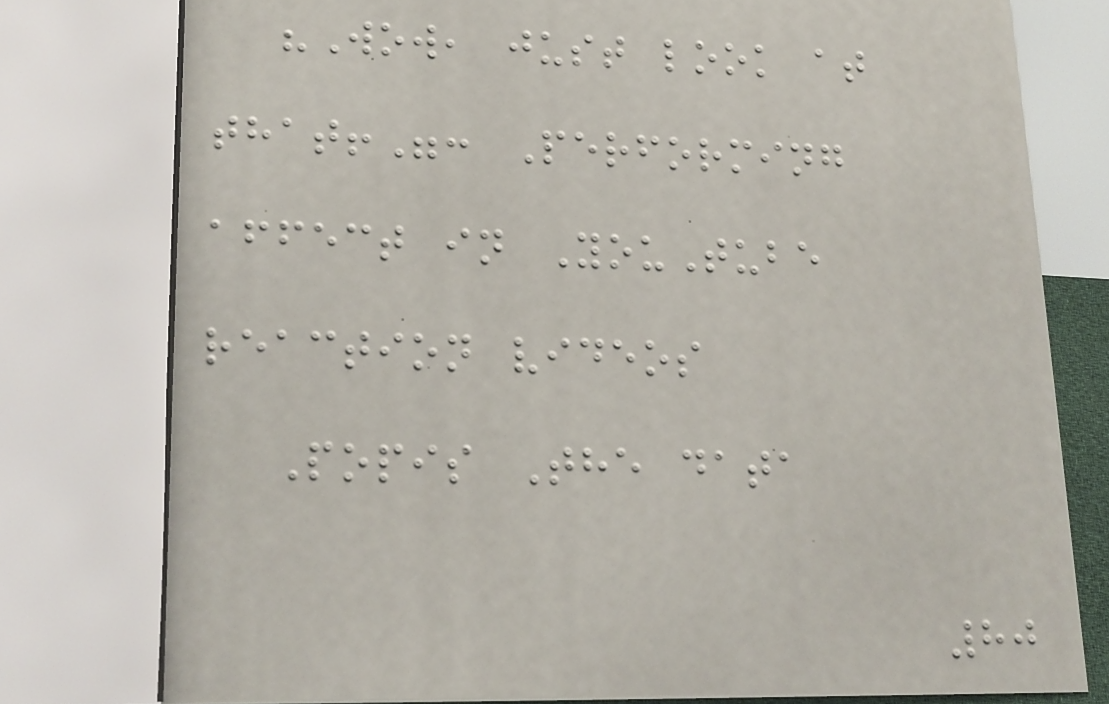"Wow, just look at
that!": Performing
affect in YouTube
reaction videos
Popis The data
80
